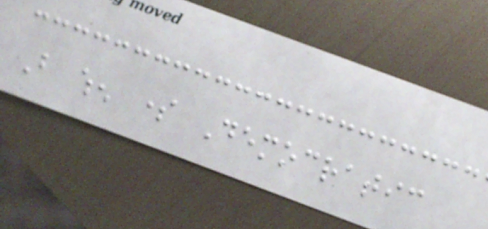But when some Democratic
